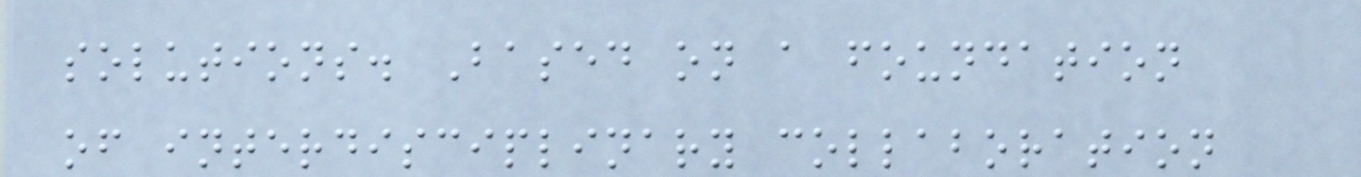solutions. Based on a foundation
of interdisciplinary collaboration
